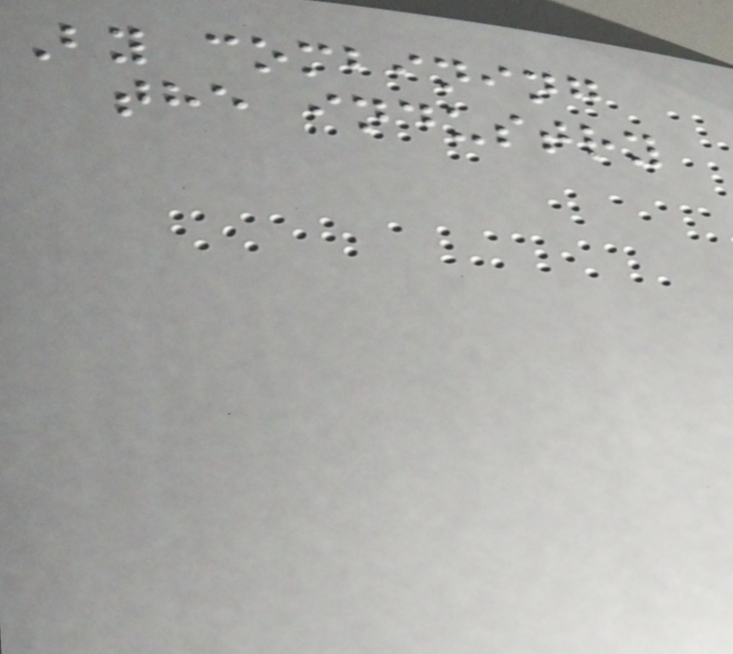By combining
the industry
